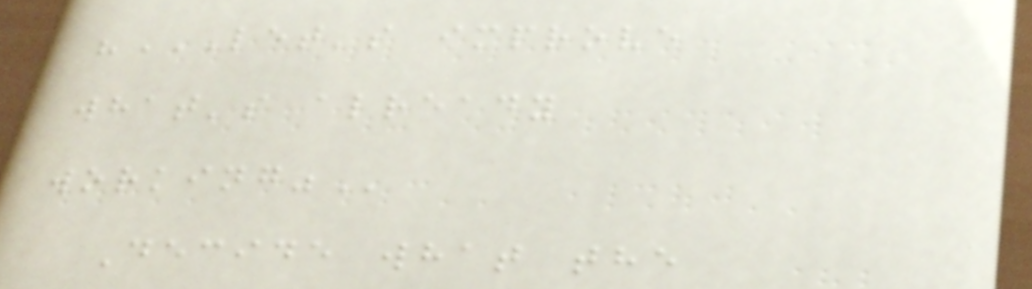"LET'S IMPROVE
WHAT'S ALREADY
WORKING"
Decide what the
